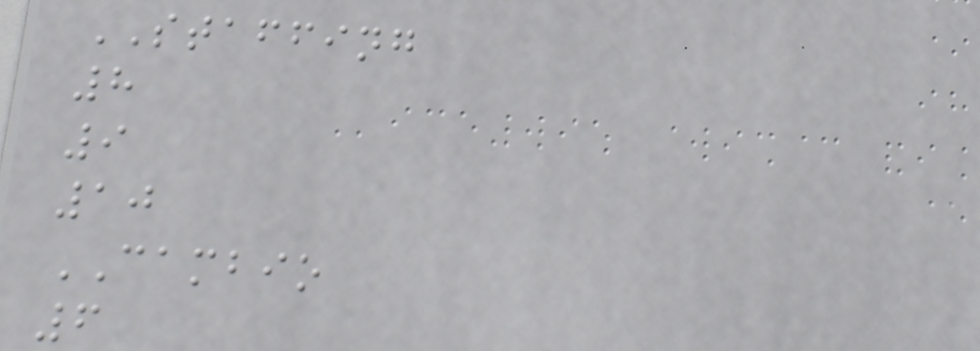STAFFING
8
9
10
CAMBIO
6
